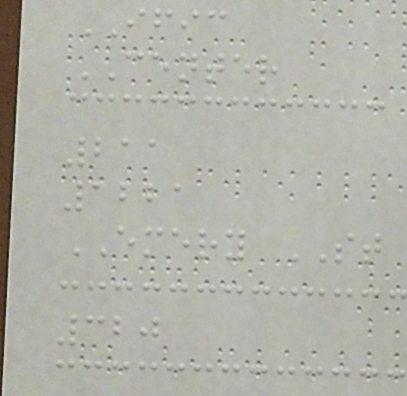IFIC
CENTER
211
1221
EMERY ST
320
